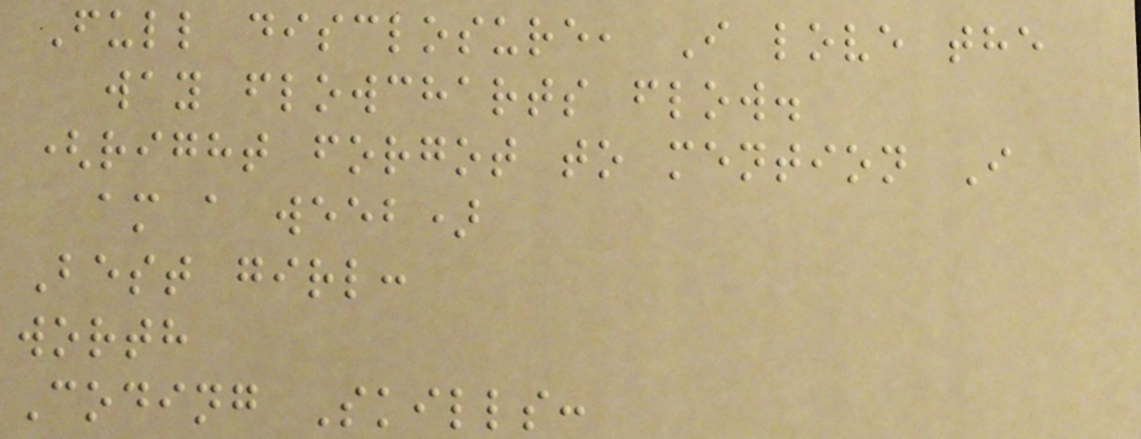Full disclosure, I love the
way flowcharts flow.
(right forgot to mention I
am a weeb)
Best girl:
worth
Coding Skills:
